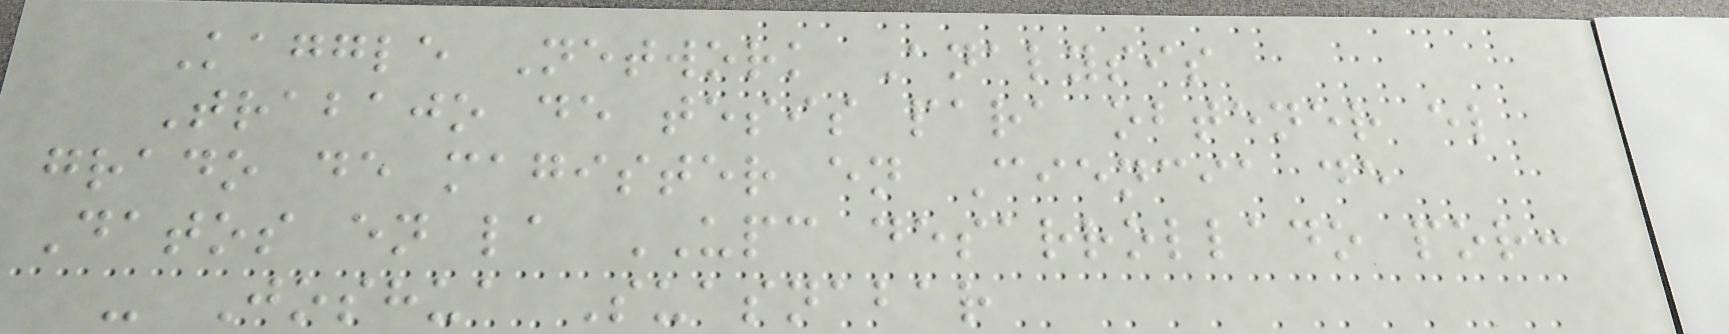Kaggle Network Analysis
Trabajo de tesis para obtener el
grado de magister en Ciencia de
Datos en la UPC desarrollado por:
- Joshua Suasnabar
